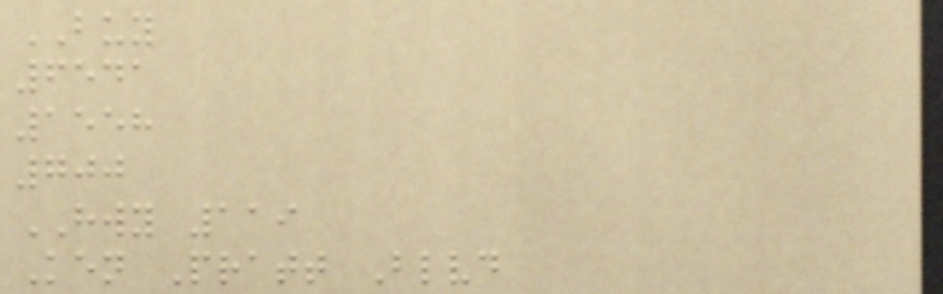BUY
6541
1558
700
HWY 119
Ken Pratt Blvd
